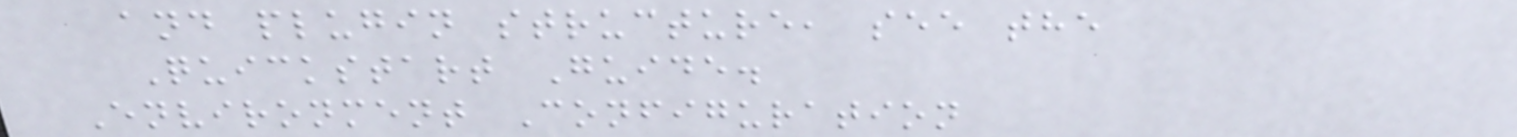and plugin structure, see the
Quickstart Guide.
Environment Configuration
